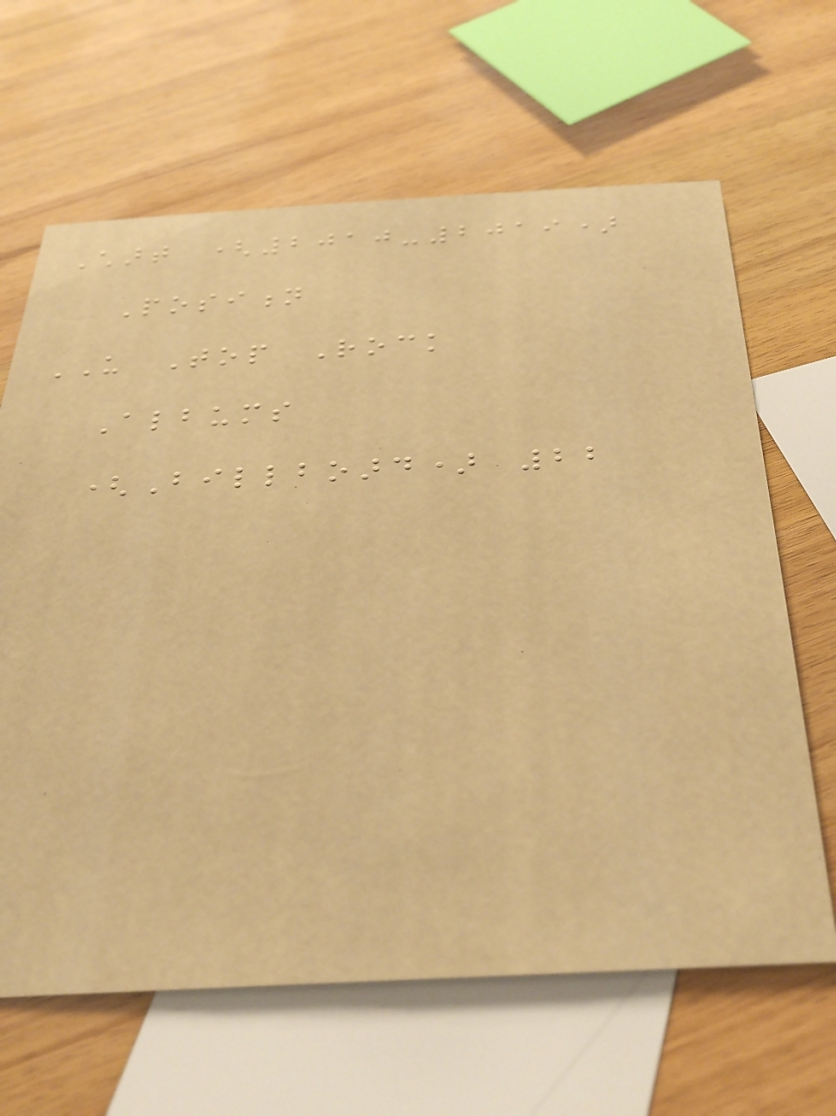Chart (2010-2019)
Position
US Top Rock
Albums
(Billboard) 22
